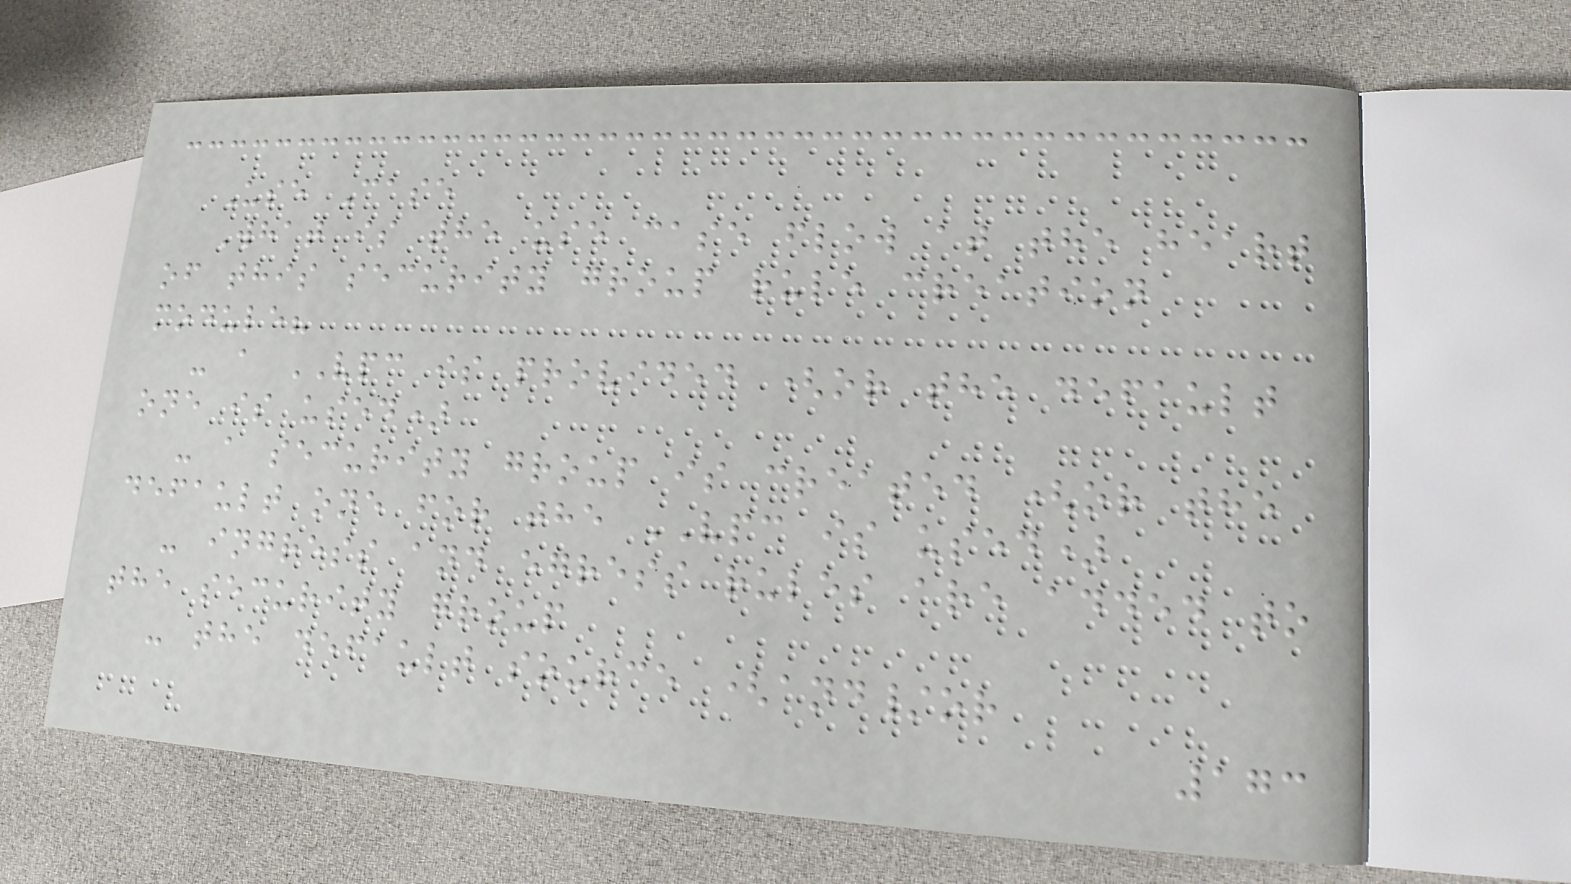Use Case
What is the use case flow at the heart
of this security group rule creation
module?
- a VPC is provided (or the default
one is used)
- a security group is created (or the
default one for the VPC is used)
- ingress and egress rules are added to
the security group
- the default source (and/or
173
